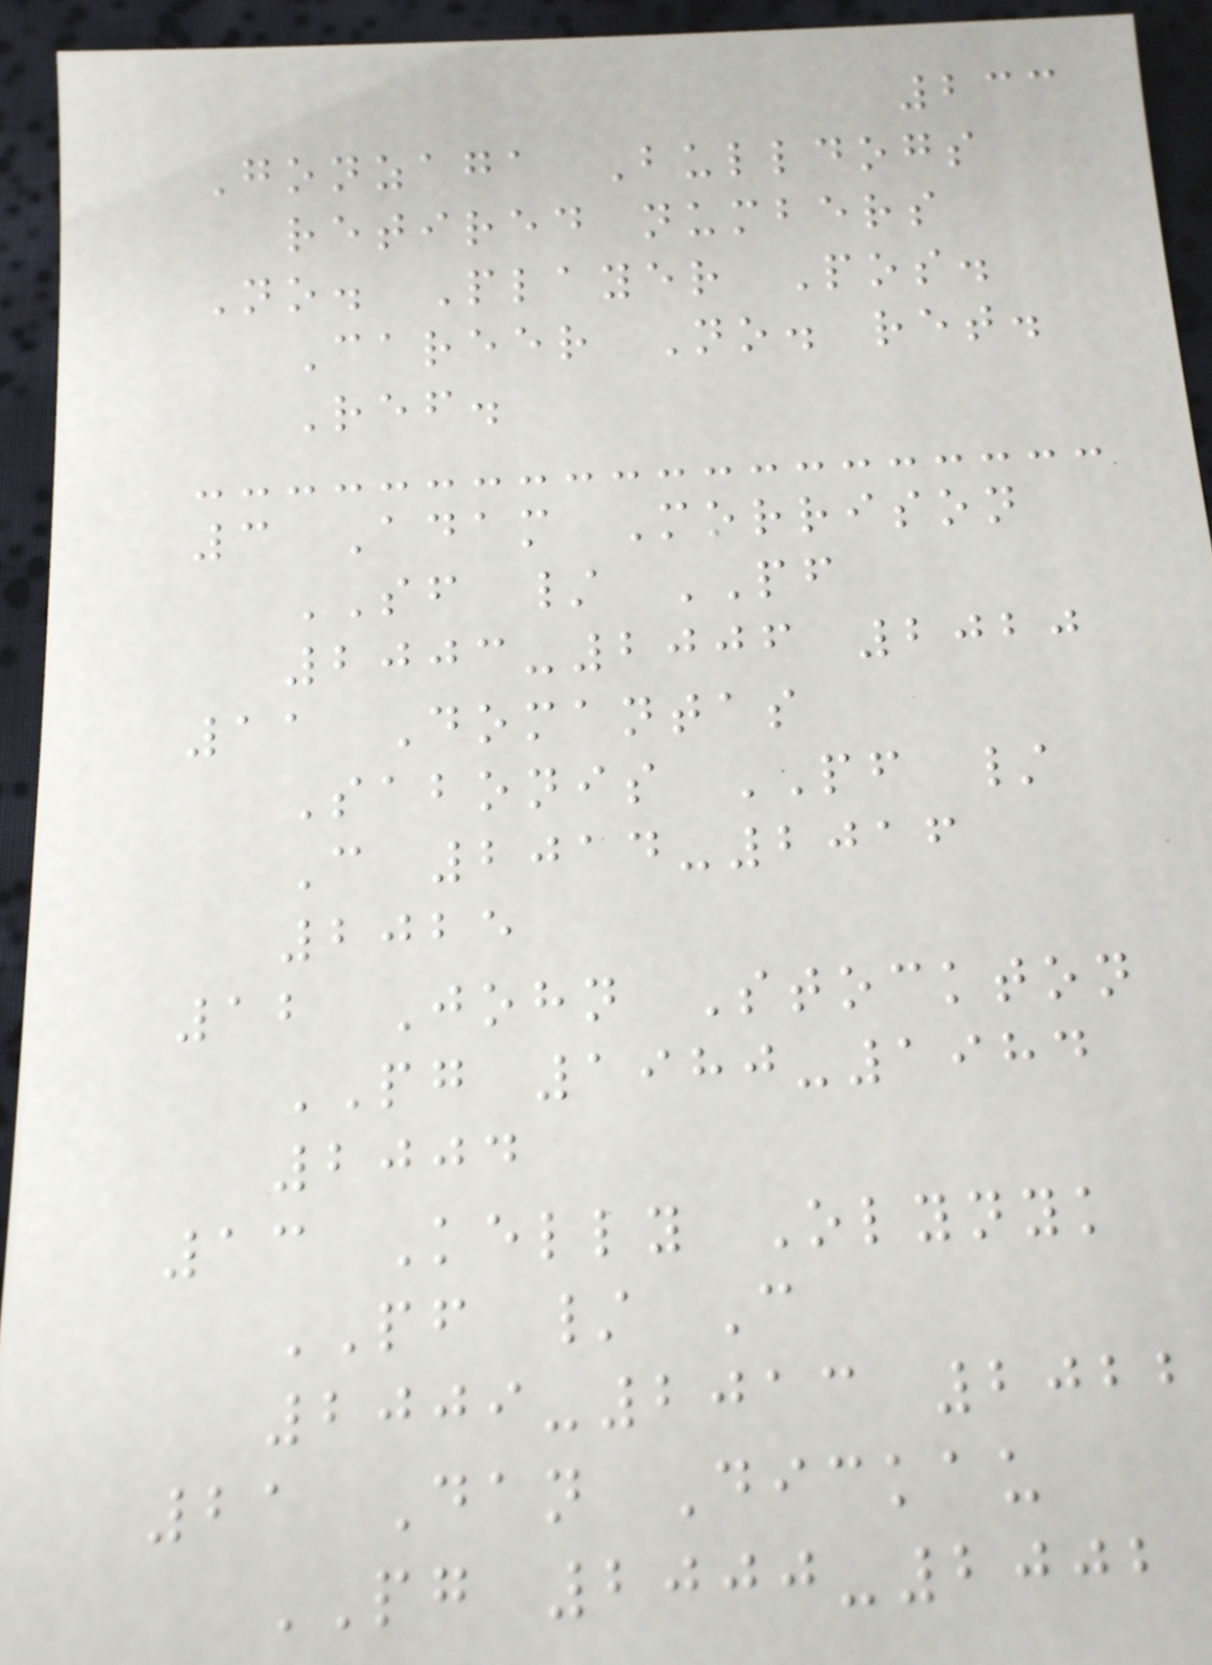233
Gonzaga Bulldogs
retired numbers
No. Player Pos.
Career No. ret.
Ref.
3 Adam Morrison
SF / PF
2003-2006 2020
11 Domantas
Sabonis PF /
C 2014-2016
2025
12 John Stockton
PG 1980-1984
2004
13 Kelly Olynyk
PF / C
2009-2013 2022
21 Dan Dickau
PG 2000-2002
